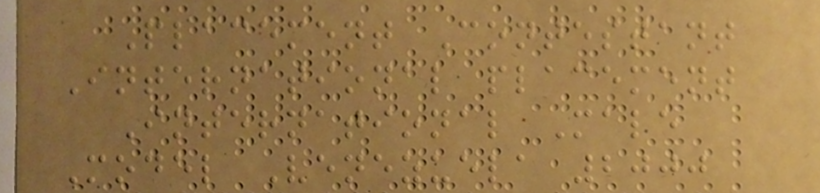Placement Contestant
International placement
International Male
Model Venezuela 2000
